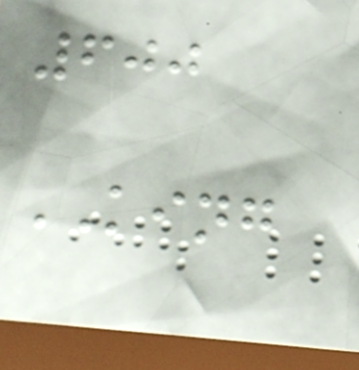600
KING
